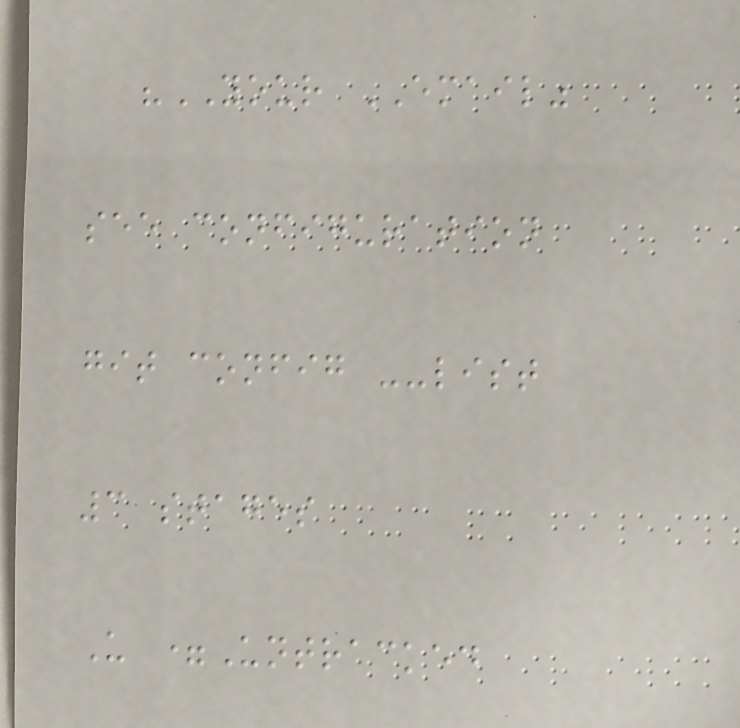"YOUR EMAIL"
see configuration
git config --list
3 stages
U =Untracked
